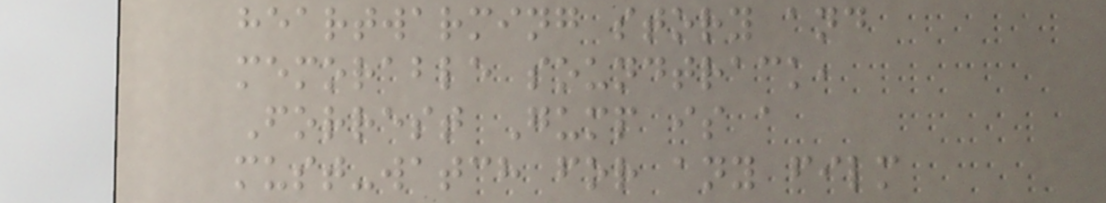heartwarming story and
memorable soundtrack,
Forrest Gump is a
must-watch for any film
